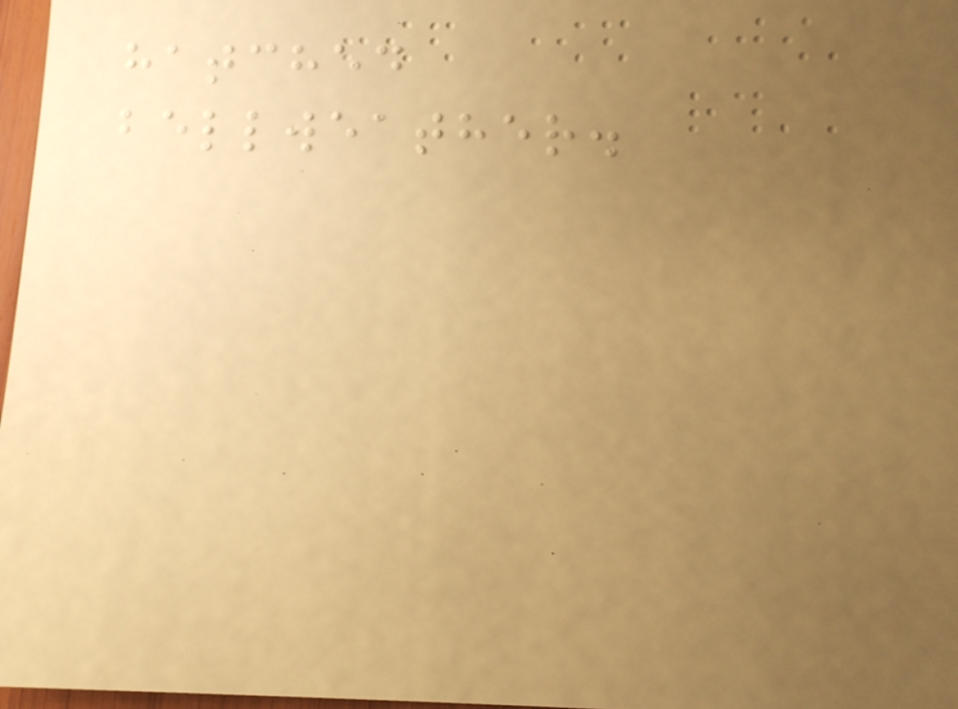hatched
bellweather.
